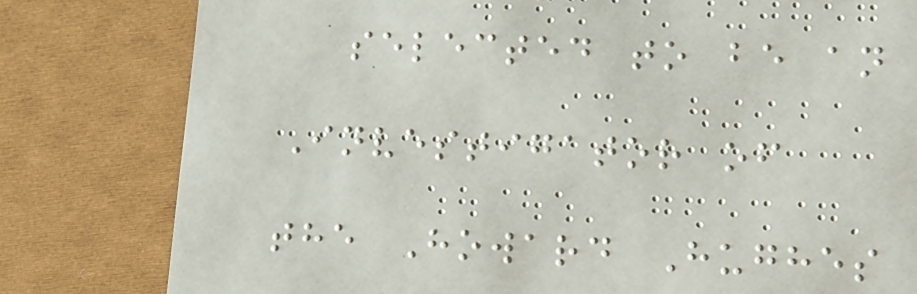selected to be an
Investigator of
the Howard Hughes
